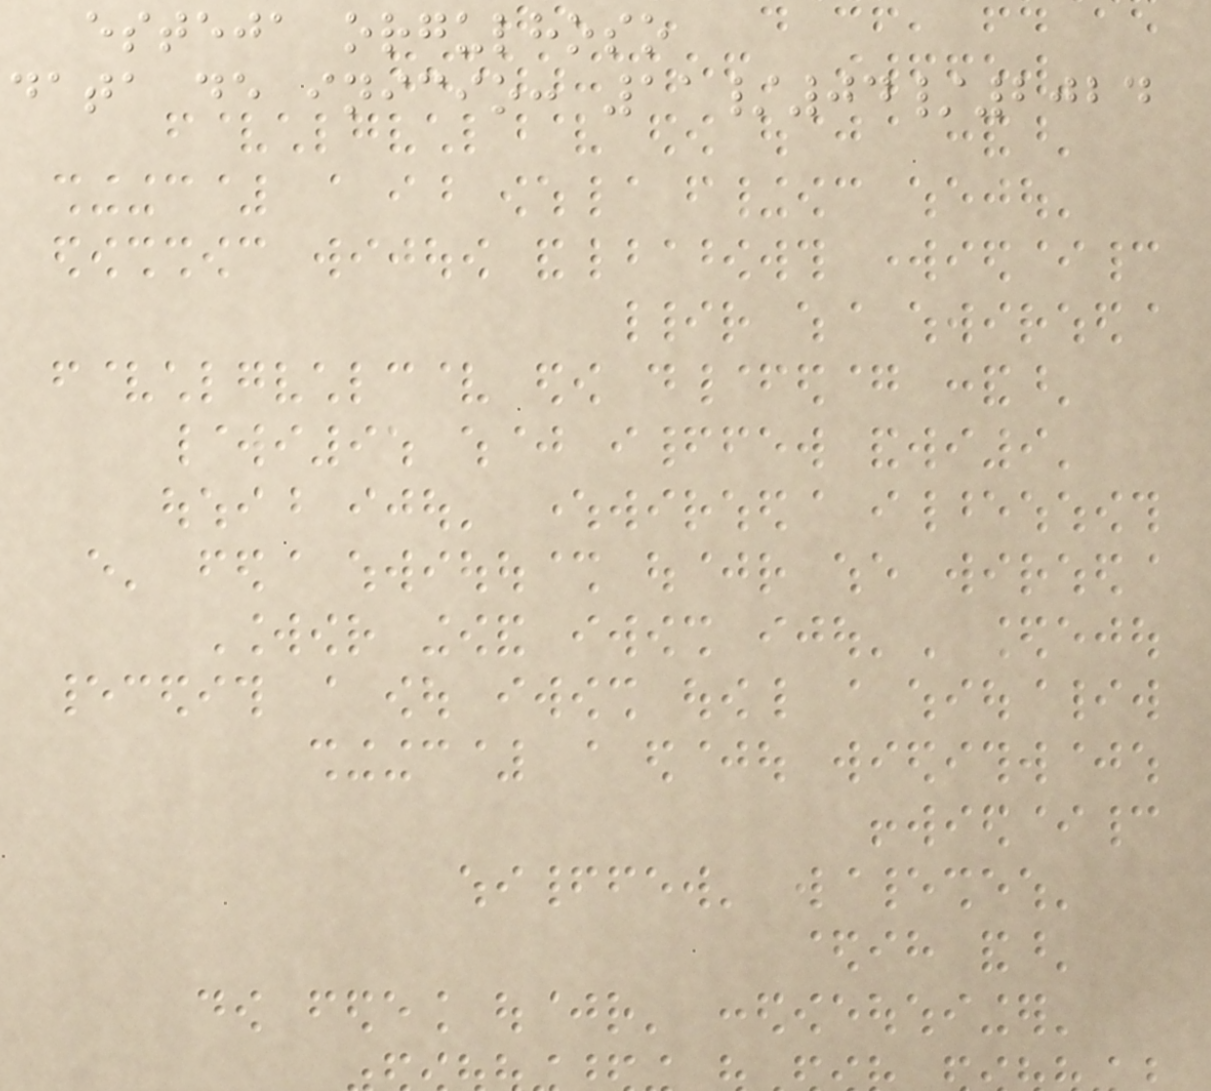esteja orgulhoso
data de inicio: 11/04/2024
